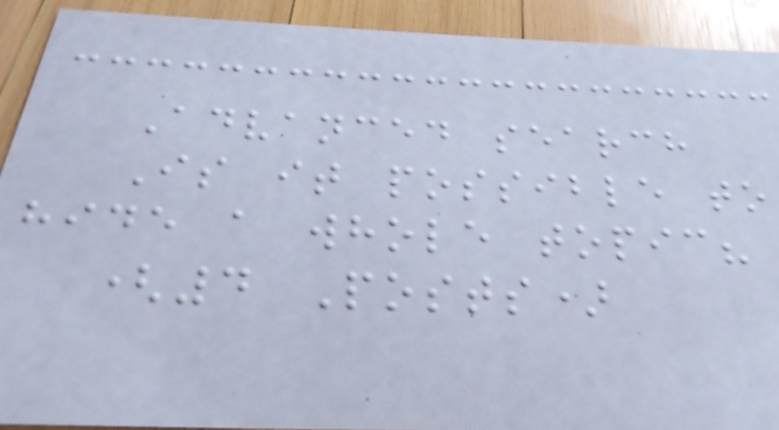Advanced search
Is it possible to
hide a whole topic?
(4 Posts)
